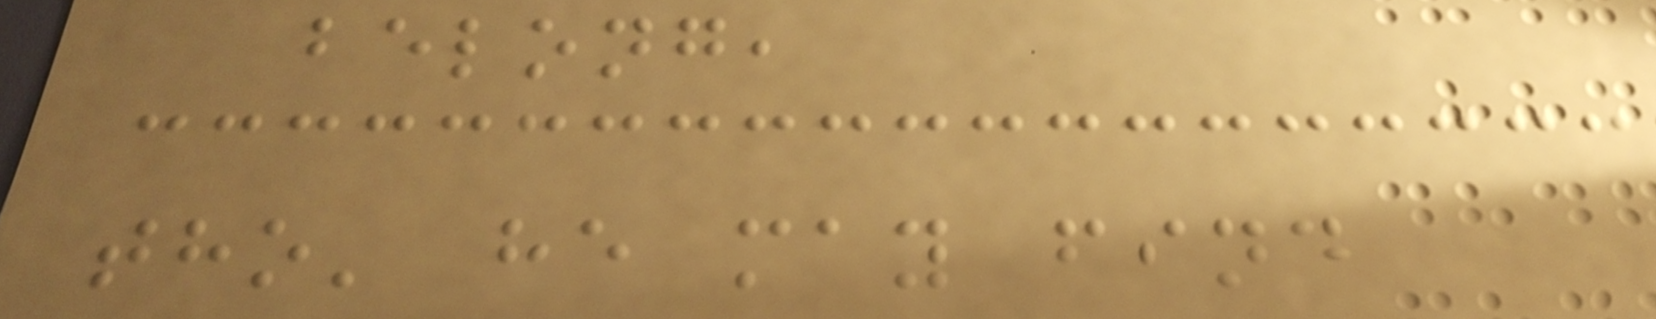belong,
tho' he may find
